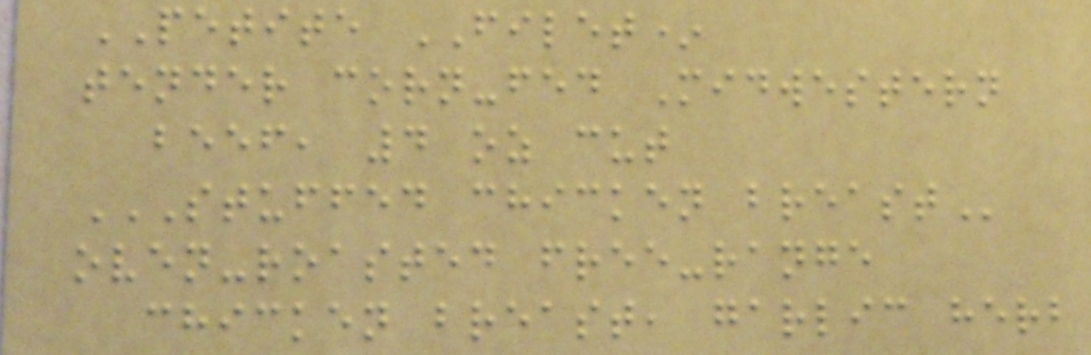PETITE FILET*
tender corn-fed Midwestern
beef, 4 oz cut
STUFFED CHICKEN BREAST
oven-roasted free-range
chicken breast, garlic herb
